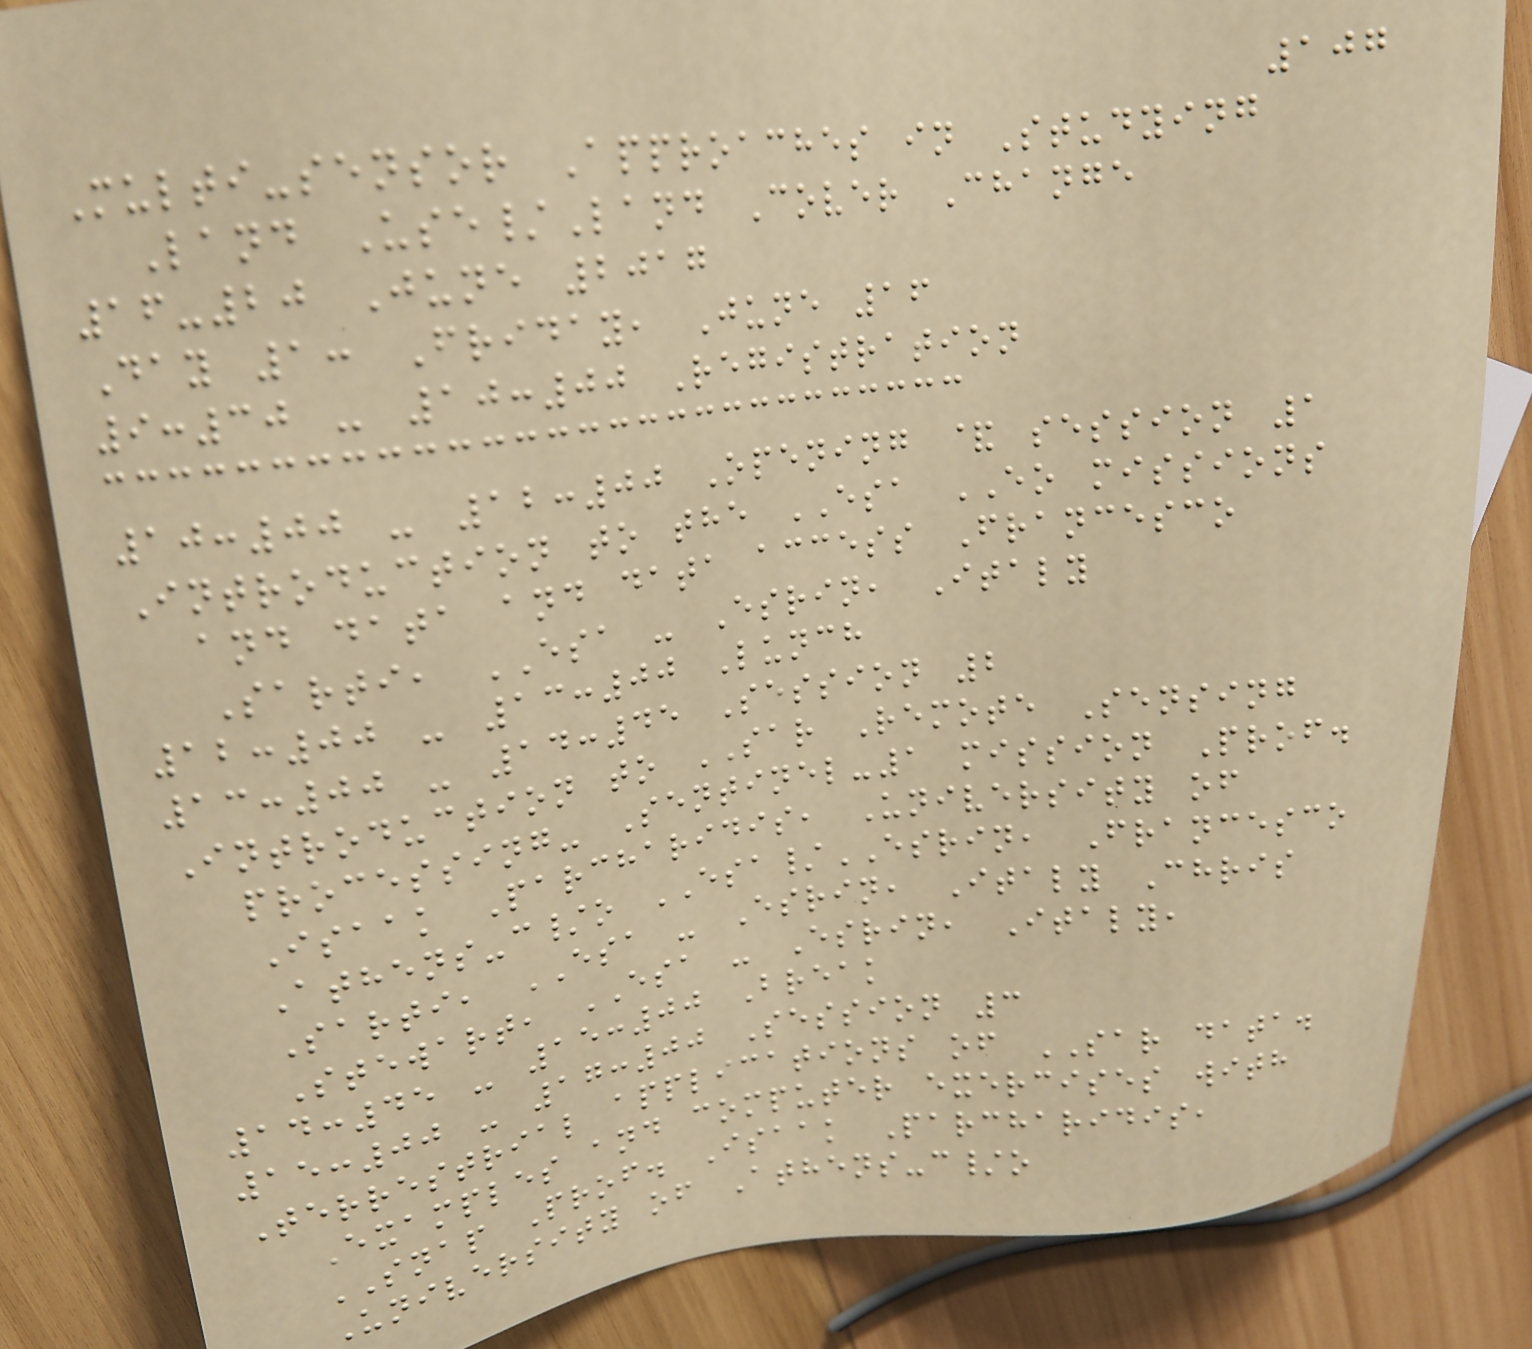107
Multi-sensor Approaches in Studying
Land Use/Land Cover Change
16-20 June 2017
Day 1: Friday, June 16
9:30 - 10:00 Registration
10:00 - 12:00 Opening & session 1
Introduction to the ESA EO missions
and data and data access Francesco
Sarti, ESA - Esrin, Italy
12:00 - 13:00 Lunch
13:00 - 14:45 Session 2
Introduction to SAR Remote Sensing
processing- Sentinel-1 mission Prof.
Isaak Parcharidis, University of
Athens-c/o ESA/ESRIN, Francesco
Sarti, ESA - Esrin, Italy Chris
Stewart, ESA - Esrin, Italy,
14:45 - 15:00 Break
15:00 - 17:00 Session 3
Terrestrial applications of SAR data.
Examples and computer exercises with
SNAP Prof. Isaak Parcharidis,
University of Athens-c/o
